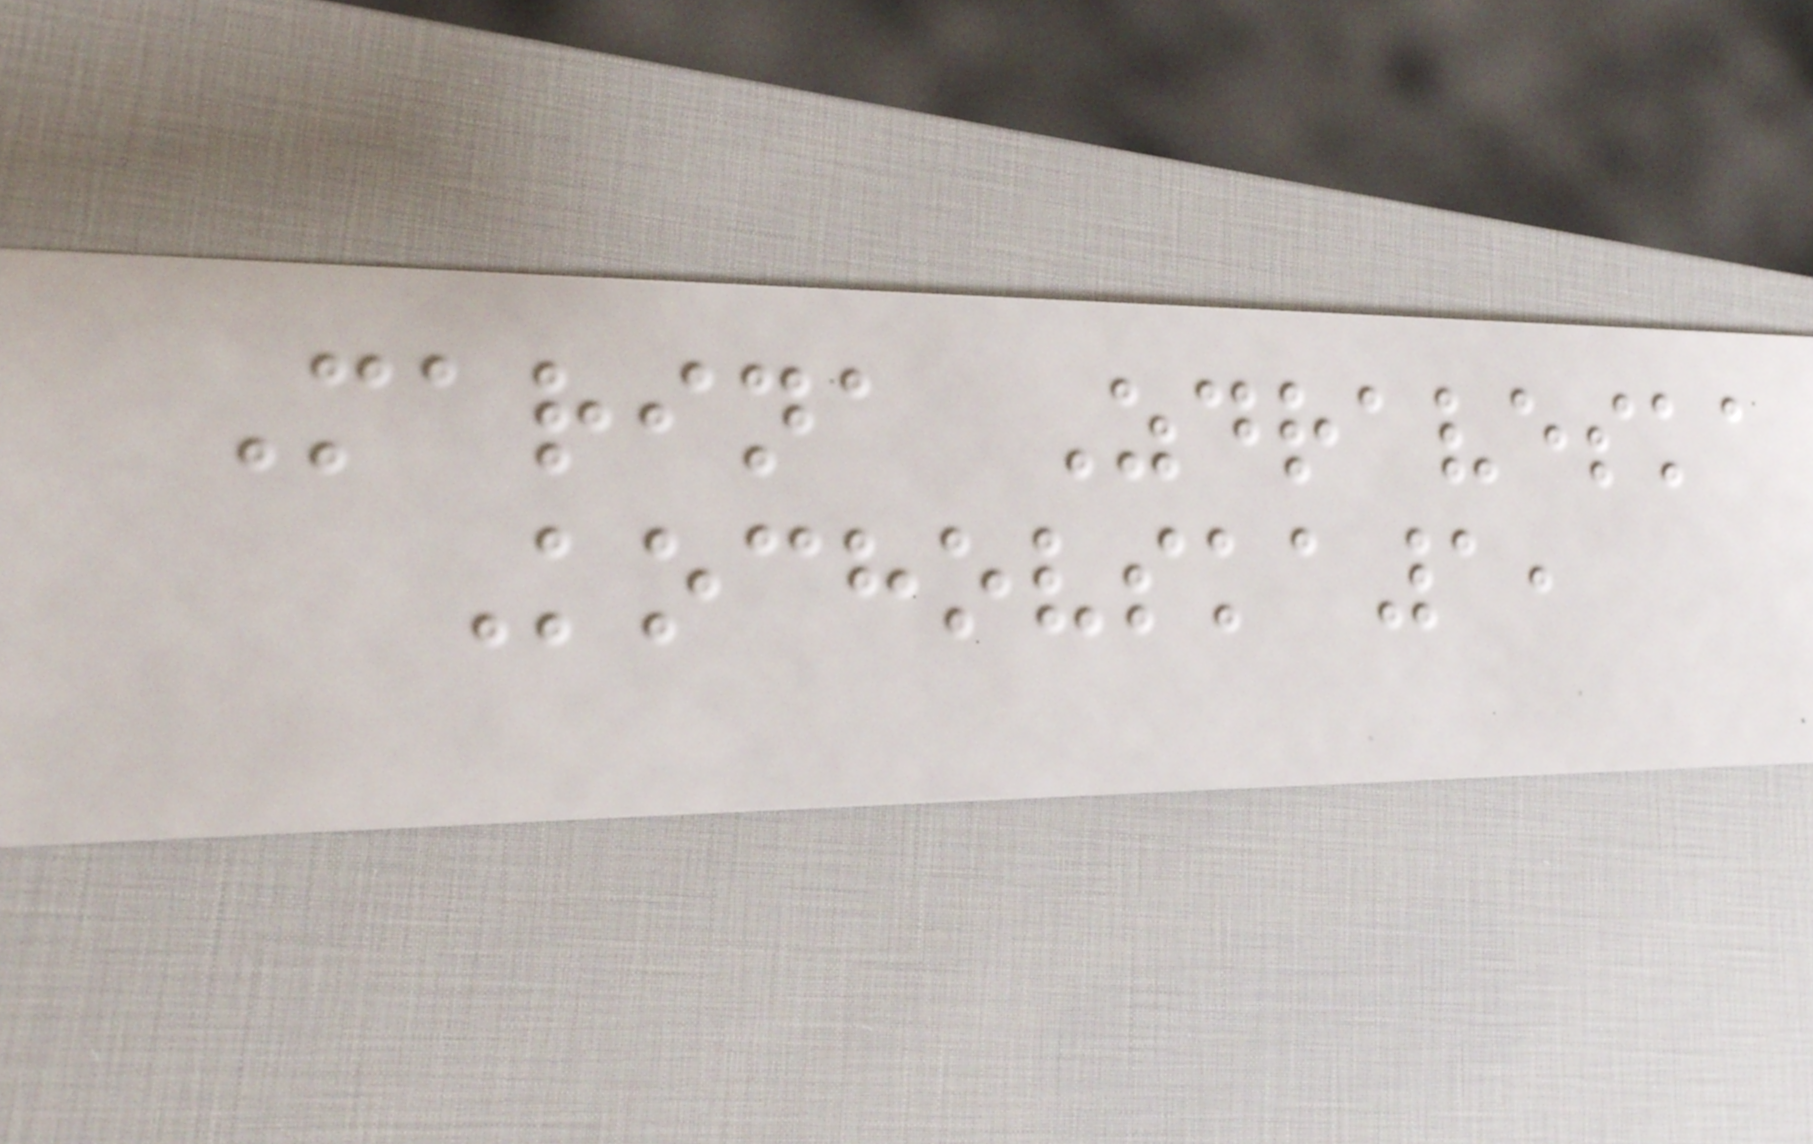Marina Zdraveska
Kochovska1,
